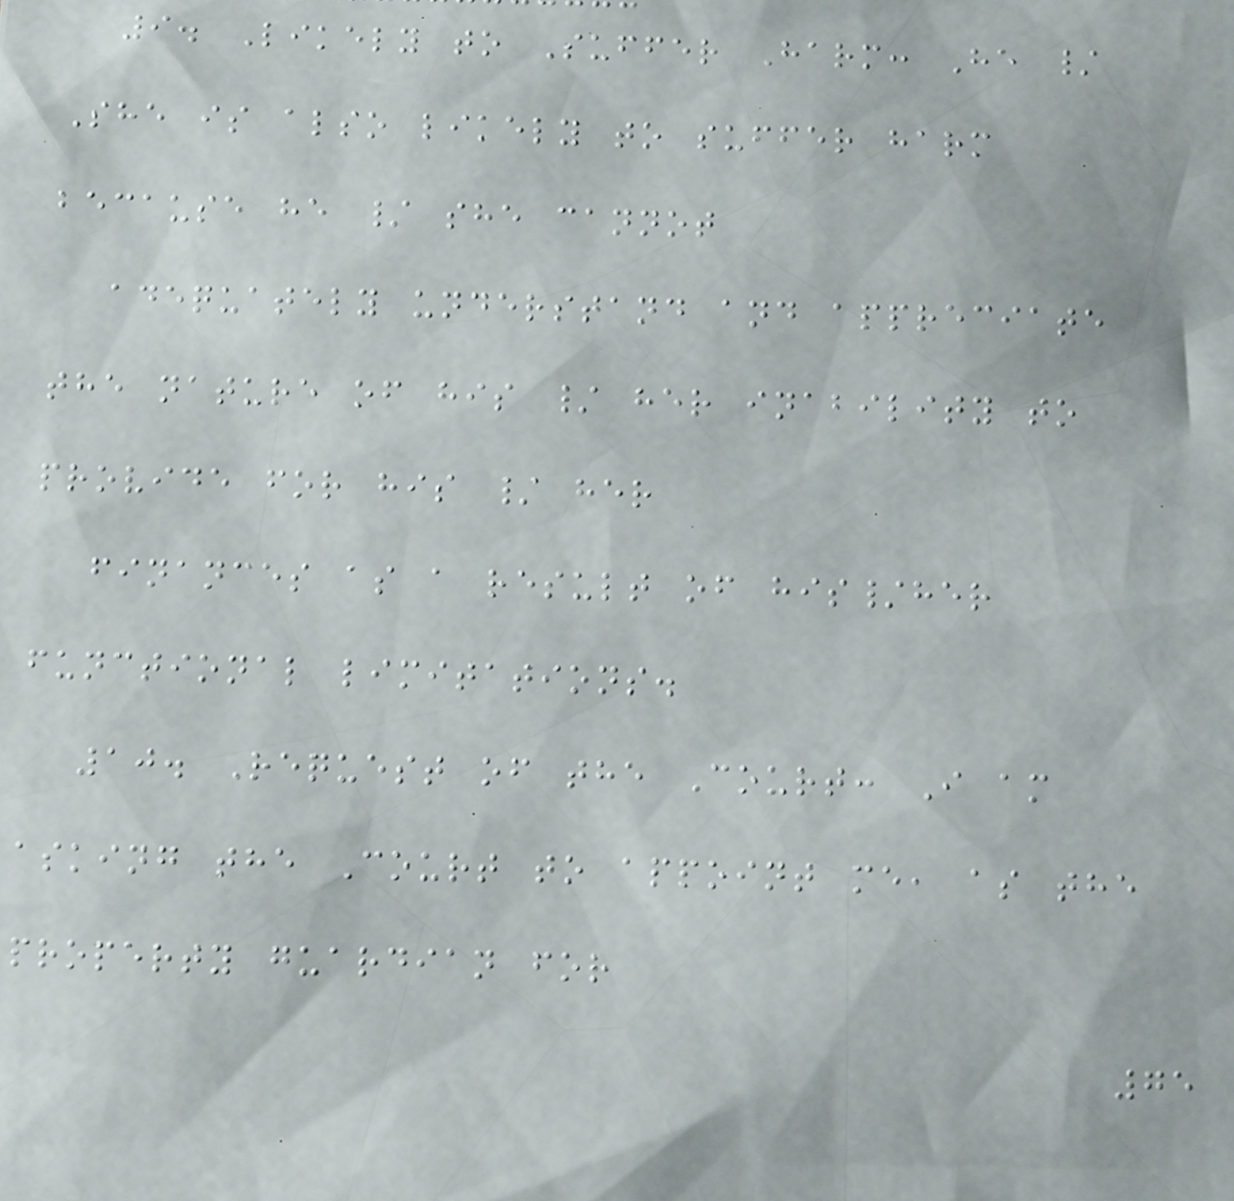9. Likely to Suffer Harm: He /
She is also likely to suffer harm
because he / she cannot
adequately understand and appreciate
the nature of his / her inability to
provide for his / her
finances as a result of his/her
functional limitations.
10. Request of the Court: I am
asking the Court to appoint me, as the
property guardian for
75
